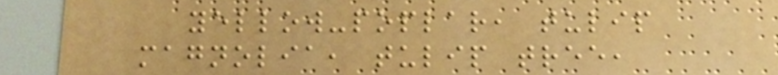yellow-poplar, tulip
magnolia, tulip tree,
